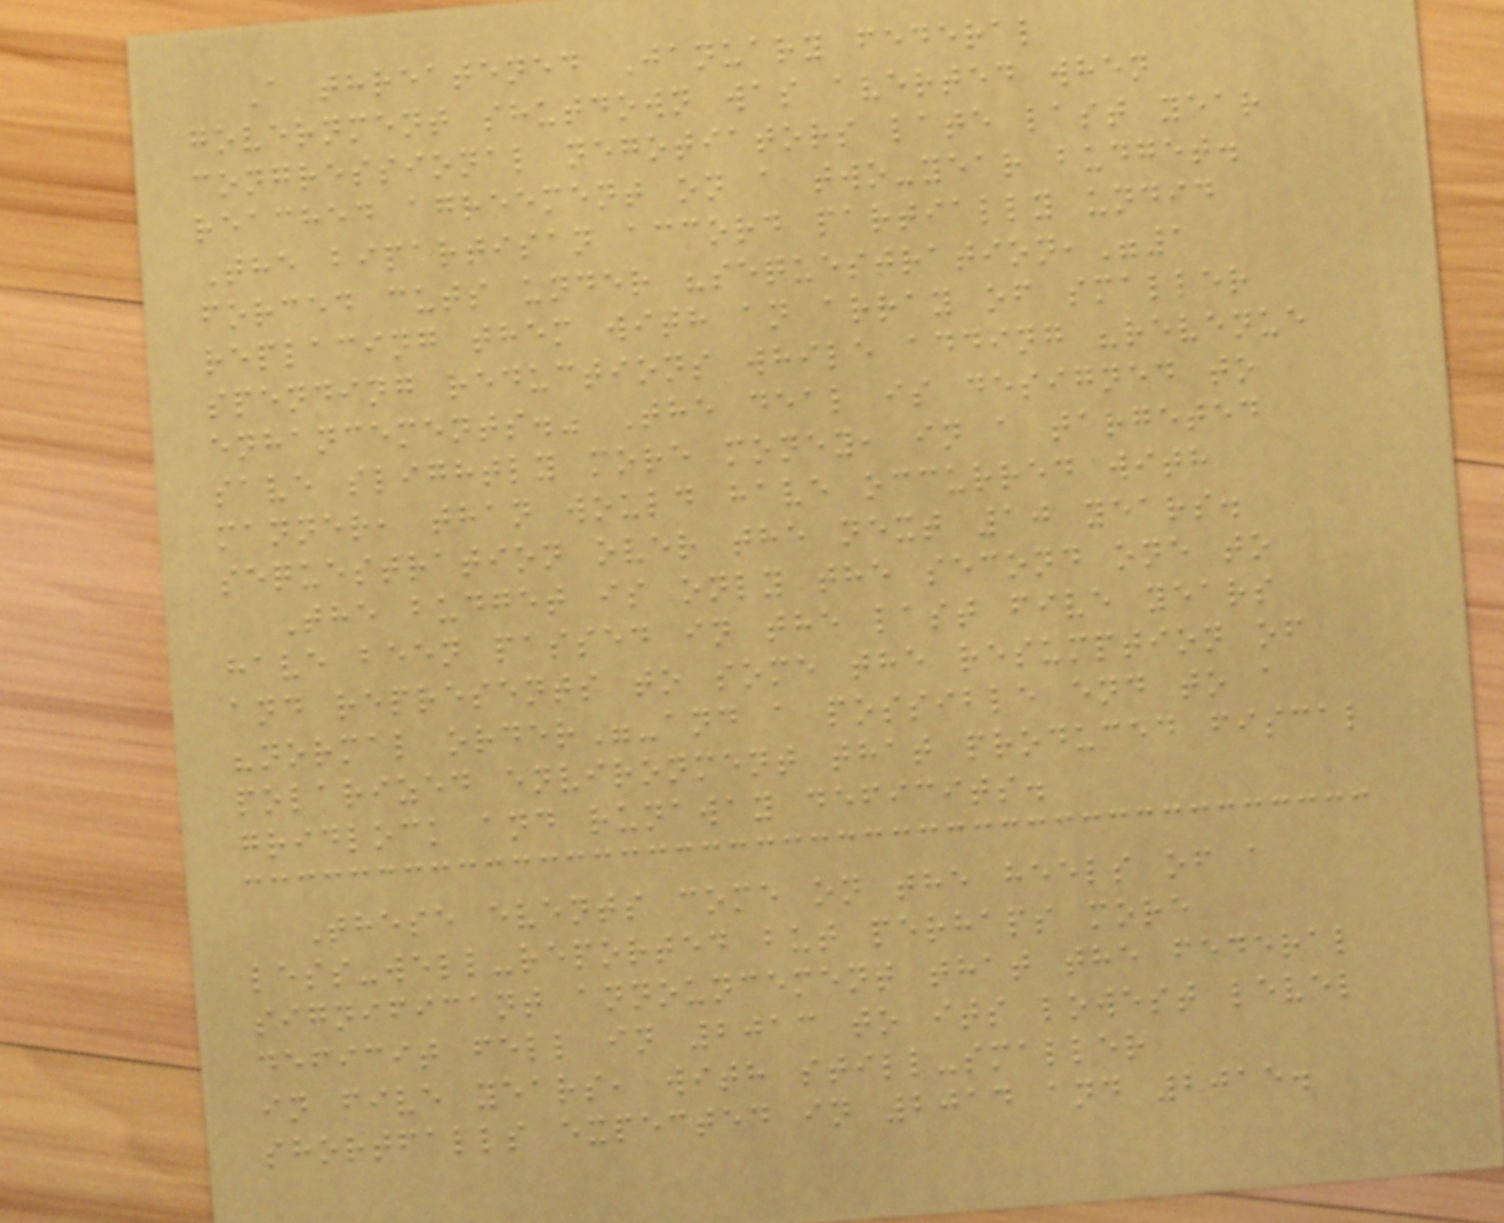A threatened January federal
government shutdown was averted when
congressional negotiators late last year
reached agreement on a two-year budget.
The bipartisan accord partially undid
forced cuts under "sequestration,"1
replacing them with an array of smaller
spending reductions while adding "revenue
enhancements." The deal is designed to
save slightly more money, in a targeted
manner, than would have occurred with
sequestration over the next 10 years.
The budget is only the second one to
have been passed in the last five years
and represents to some the resumption of
"normal order"-and a possible end to a
polarized environment that produced fiscal
gridlock and runaway deficits.
These events come on the heels of a
less-well-reported but perhaps more
significant announcement that the federal
deficit fell in 2013 to its lowest level
in five years, with still-smaller
shortfalls expected in 2014 and 2015.
